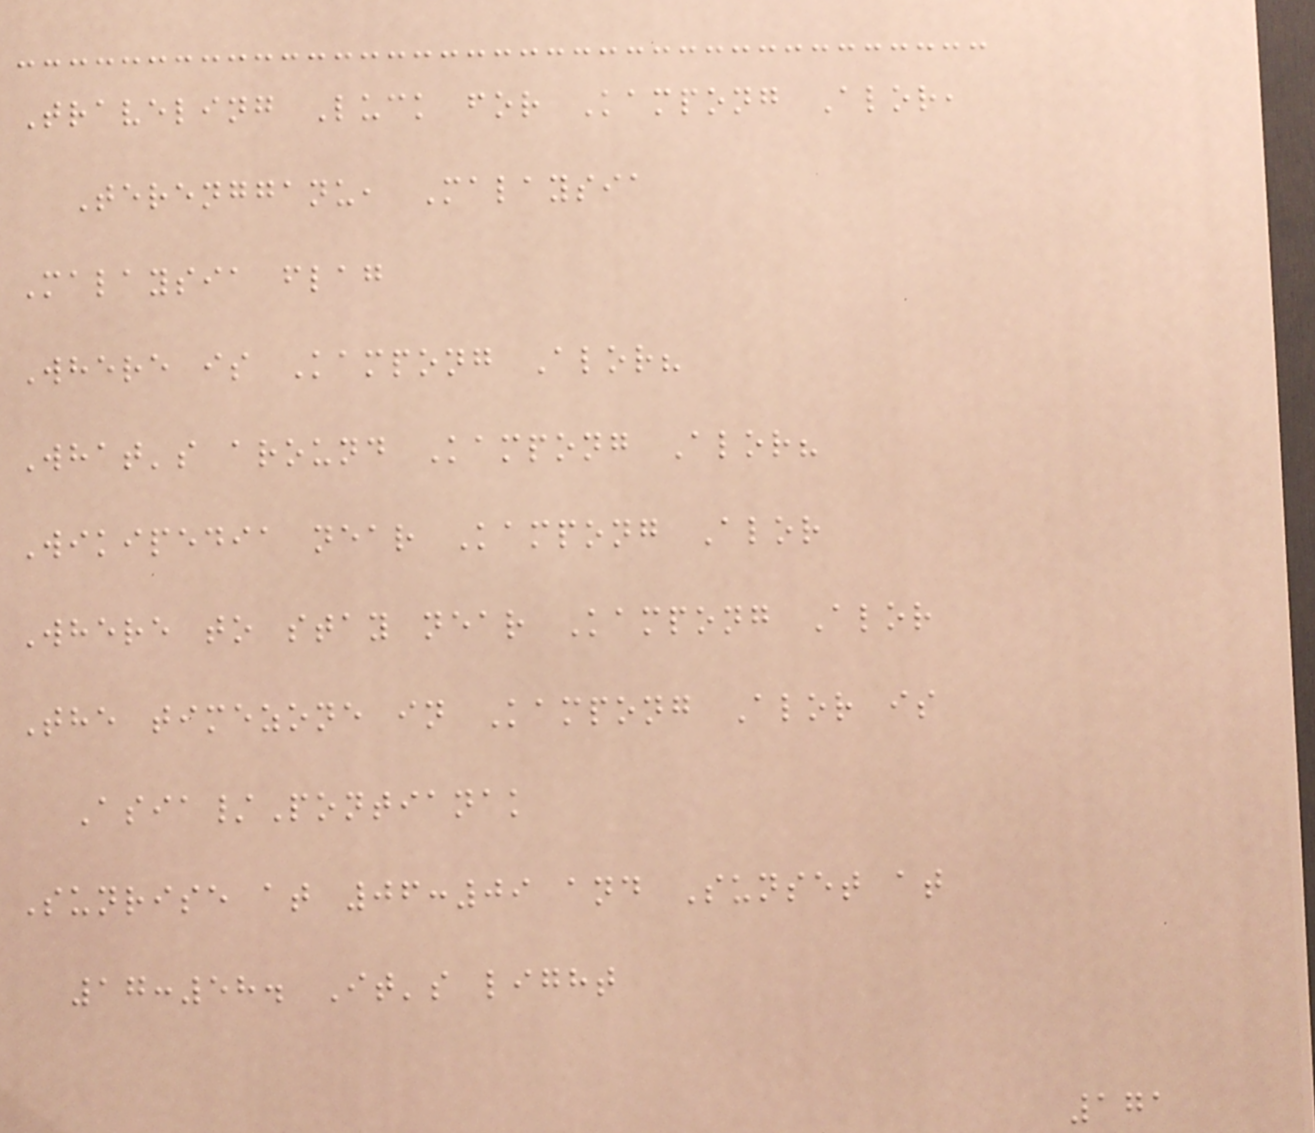Traveling Luck for Kampong Alor,
Terengganu, Malaysia
Malaysia flag
Where is Kampong Alor?
What's around Kampong Alor?
Wikipedia near Kampong Alor
Where to stay near Kampong Alor
The timezone in Kampong Alor is
Asia/Pontianak
Sunrise at 06:09 and Sunset at
17:58. It's light
171
